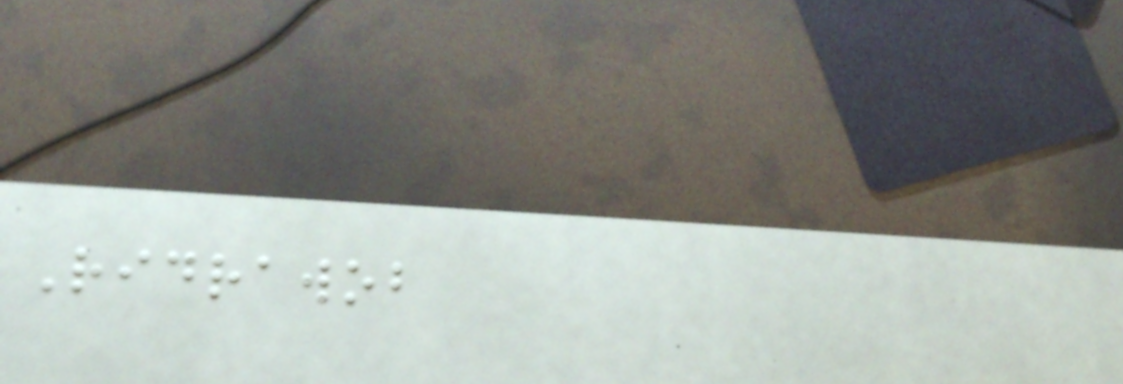Ridrawob
